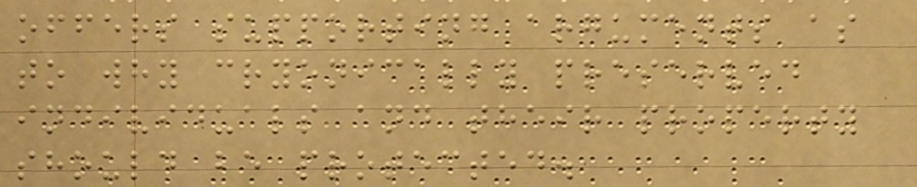offers supporting arguments as
to why cryonically preserved
individuals and their property
should be protected.
